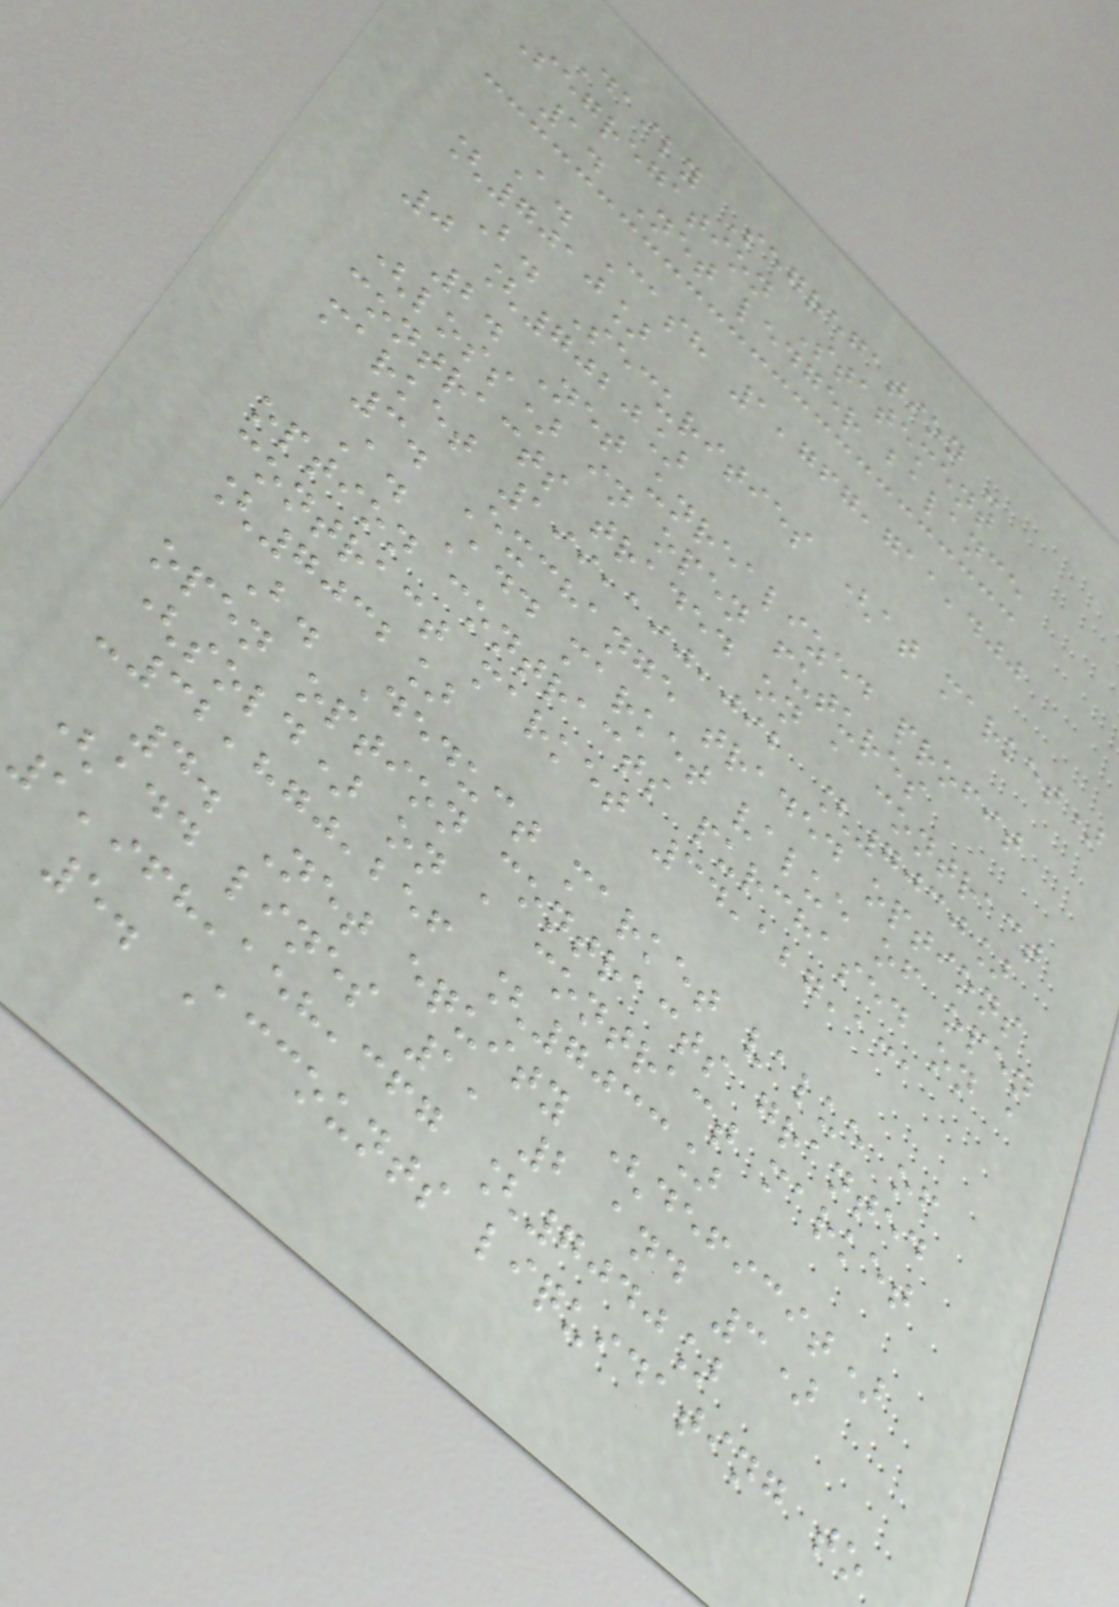Daily Segregation -
Segregation Statement
1. Net ledger balance
A. Cash 1,767,711,400
[7010]
B. Securities (at market)
0 [7020]
2. Net unrealized profit
(loss) in open futures
contracts traded on a contract
market 199,190,092 [7030]
3. Exchange traded options
A. Add market value of open
option contracts purchased on a
contract market 34,127,131
[7032]
B. Deduct market value of
open option contracts granted
(sold) on a contract market
-32,870,256 [7033]
4. Net equity (deficit)
(add lines 1, 2 and 3)
1,968,158,367 [7040]
5. Accounts liquidating to
